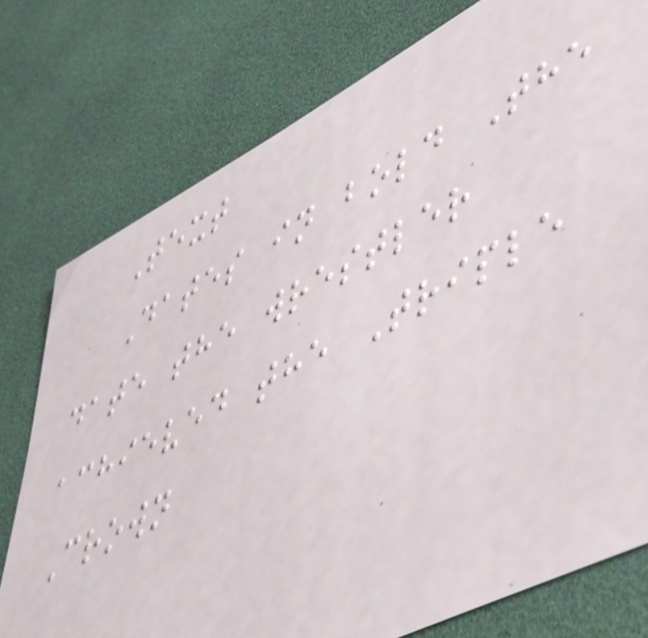Text
Dates in bold The
date the wrestler
achieved the Triple
Crown
